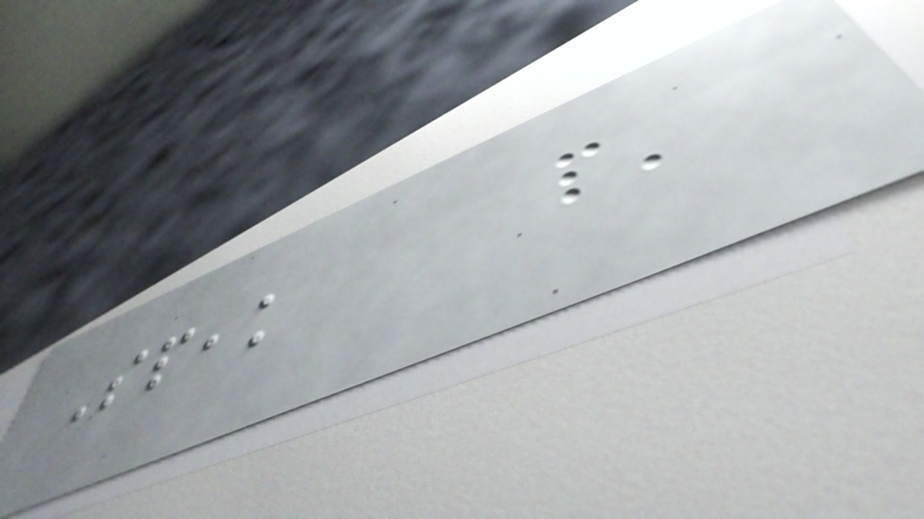Speak
